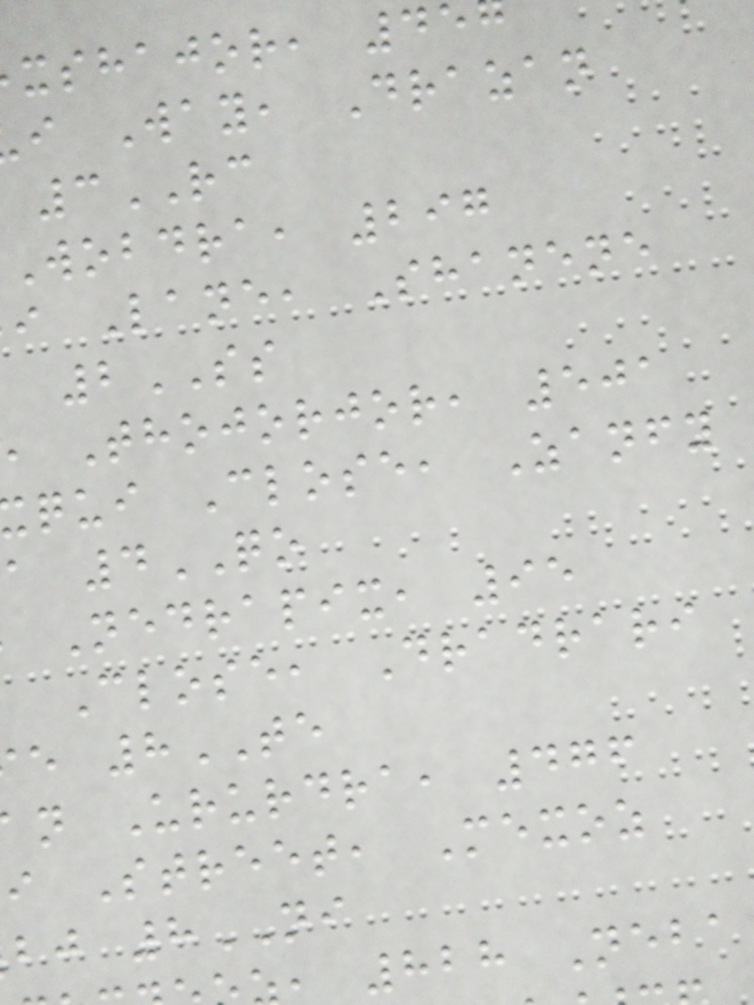xshajor, 45
i Way, Drazan
3RC
Wobdra, 297
i Lane, Shanene
2SS
Thojorjor, 501
qui Close, Zanfy
a 4QO
Nedrapix, 95
Close, Dradrari
e 8TE
n Ururdra, 476
i Street, Mexoz
bj 8NI
, 828 Neba
